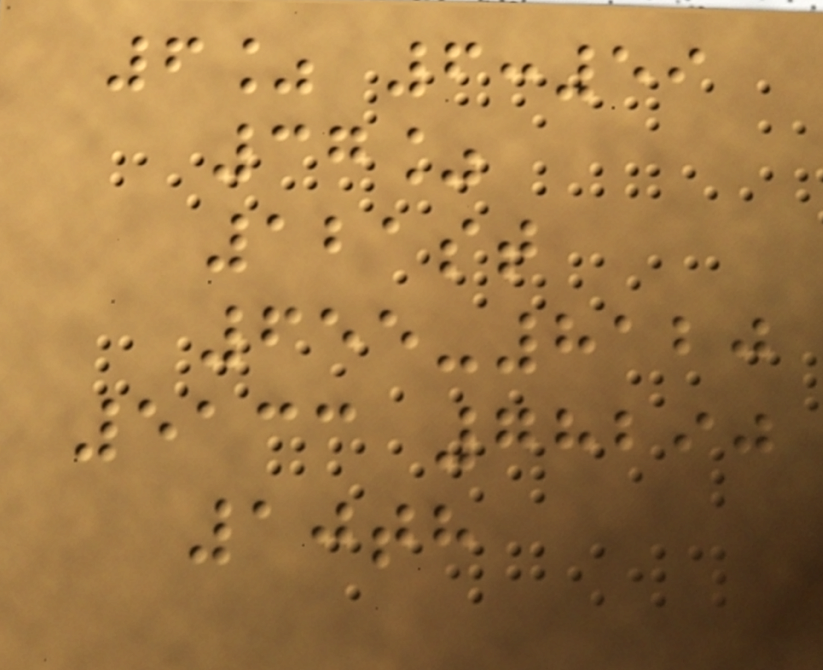6% 6:59
37%
121st
655-8120
5133 78290
10th
